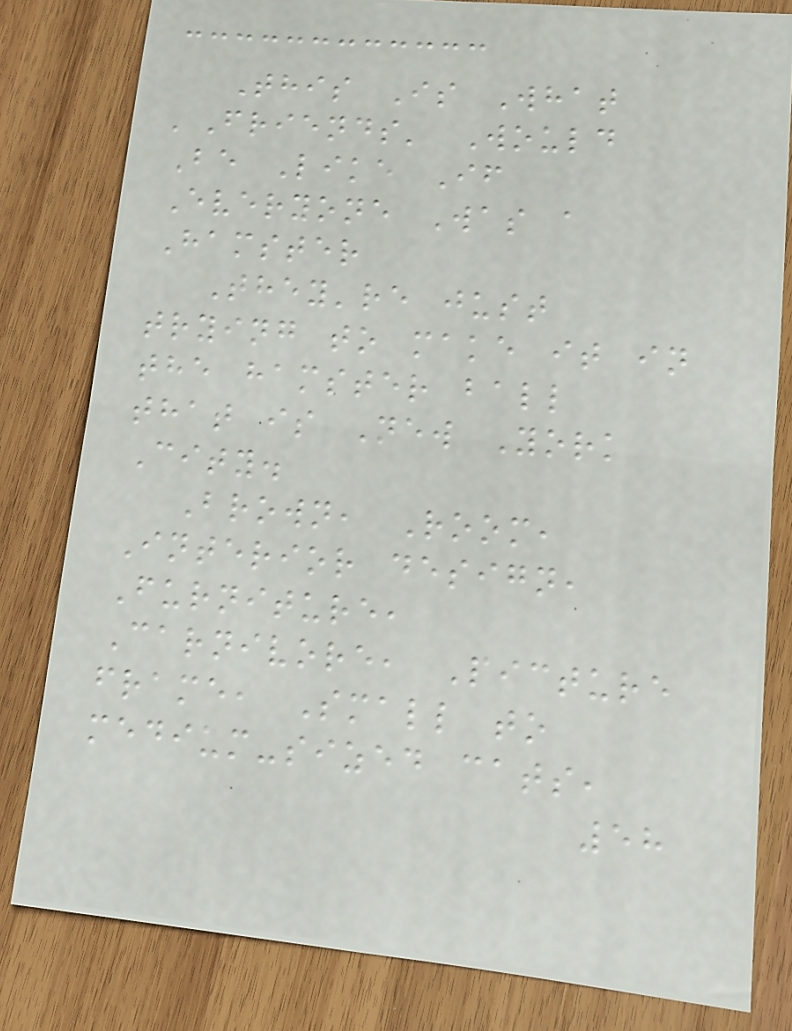This Is What
'Friends' Would
Be Like If
Everyone Was a
Hamster
They're just
trying to make it in
the hamster ball
that is New York
City.
Brown, Room,
Interior design,
Furniture,
Carnivore, Picture
frame, Small to
medium-sized cats,
58
